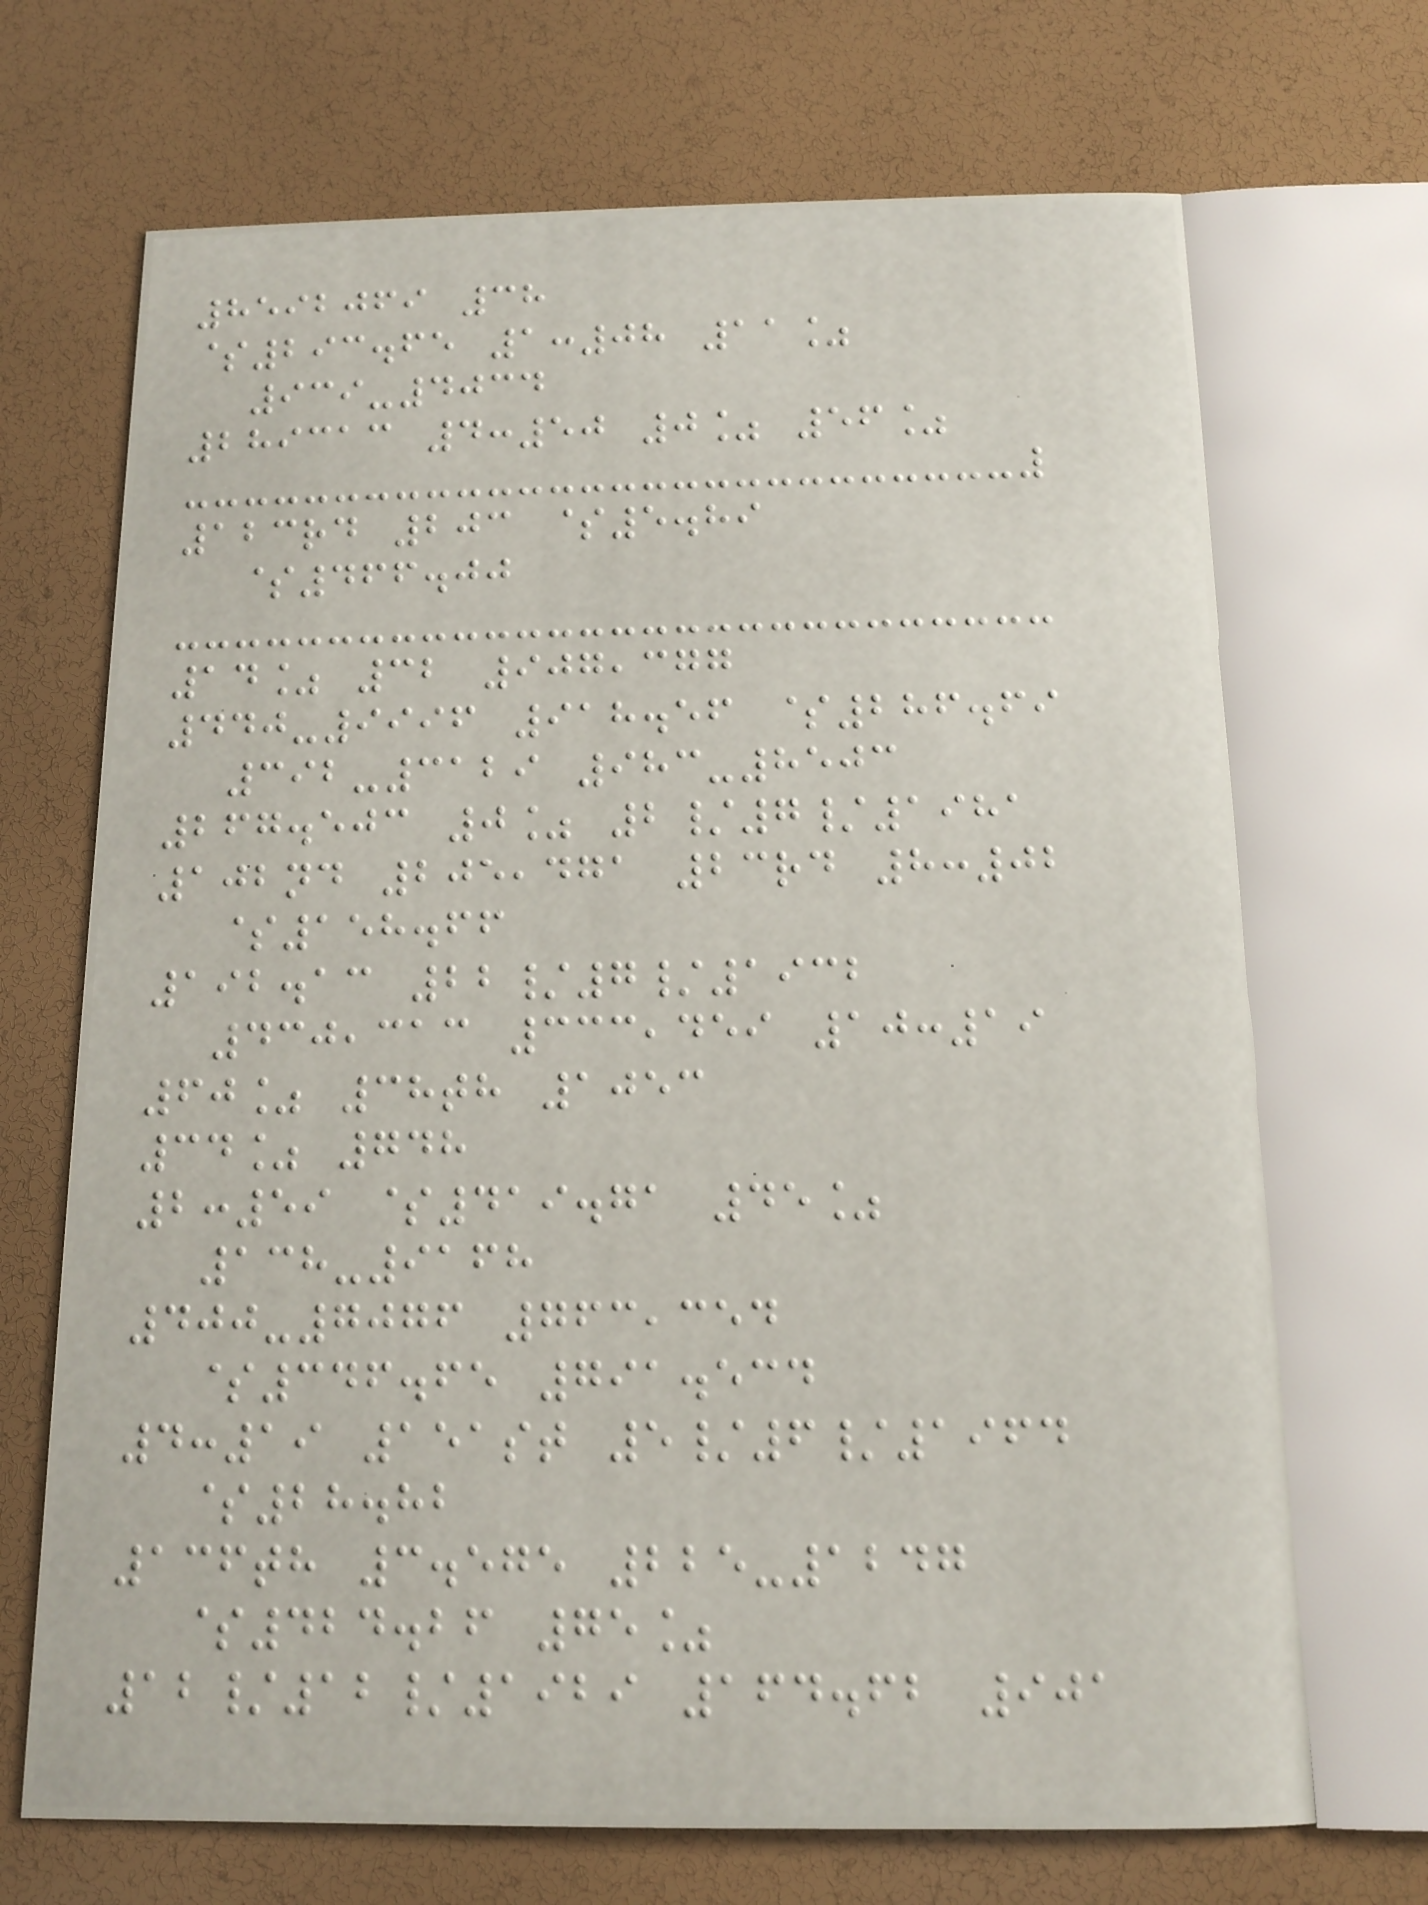8592069 38
$293.65 1:08 11%
939-4034
289313 4:50 0% 56%
123rd 203 $5.89
$466.00
14% 32 907,377
440-9996 918.56 $286.69
392-3129 983-8503
267.503 0% 2/7/1981
102nd 205,471 23rd 8:02
$158.66
192.13 22/7/1932
430,313 333,459 10:19
60% 38th 1053
34% 748
2:59 $419.71 45%
138-9168
400-7076 763,354
$346.65 791.534
4:19 151st 5/6/1964
$28.82
136th 3.575 225-1247
$424.26 75%
12/12/1929 164.62 901
